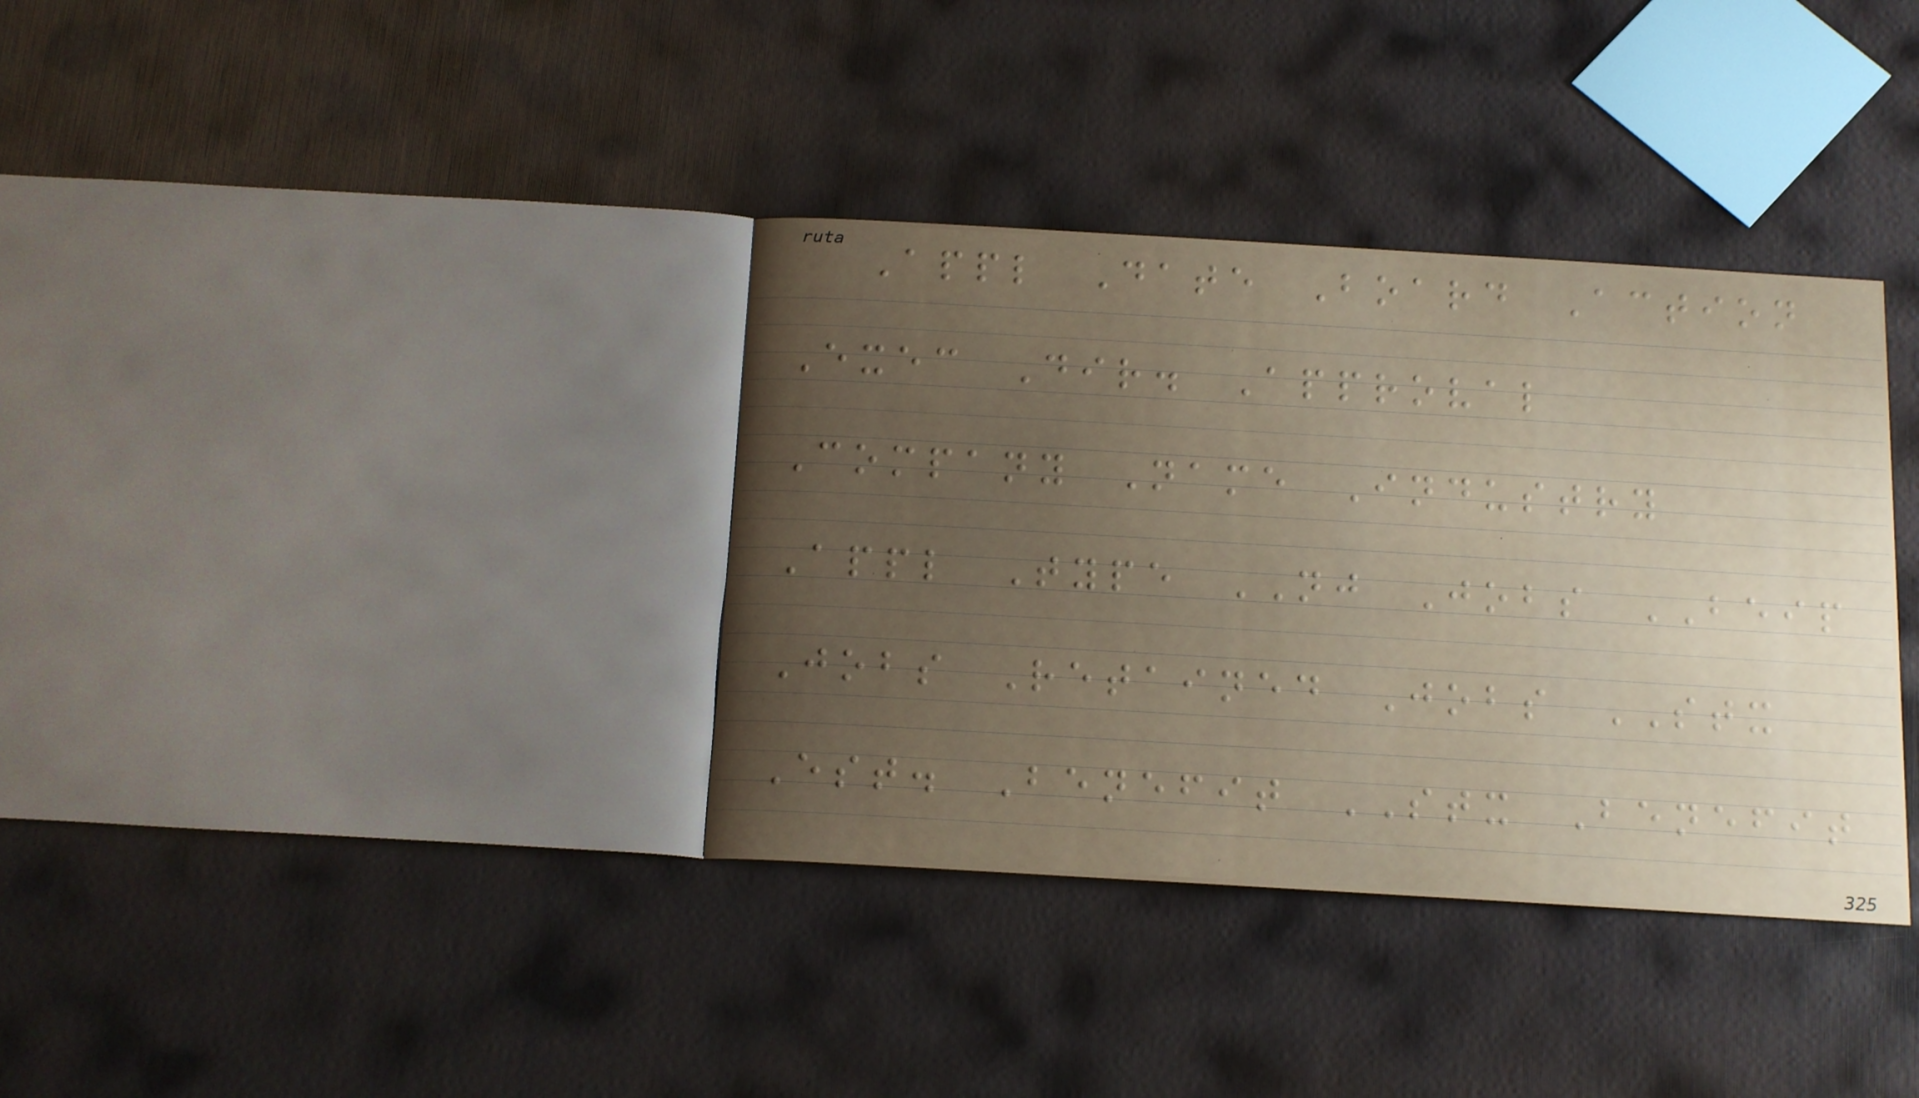Appl Date Board Action
Exec Dir. Approval
Company Name Industry
Appl Type NJ Jobs BEIP
Jobs Retained Jobs STX
Est. Benefit STX Benefit
